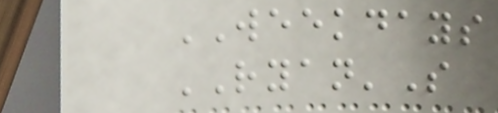WEEKDAYS
RYAN'S
